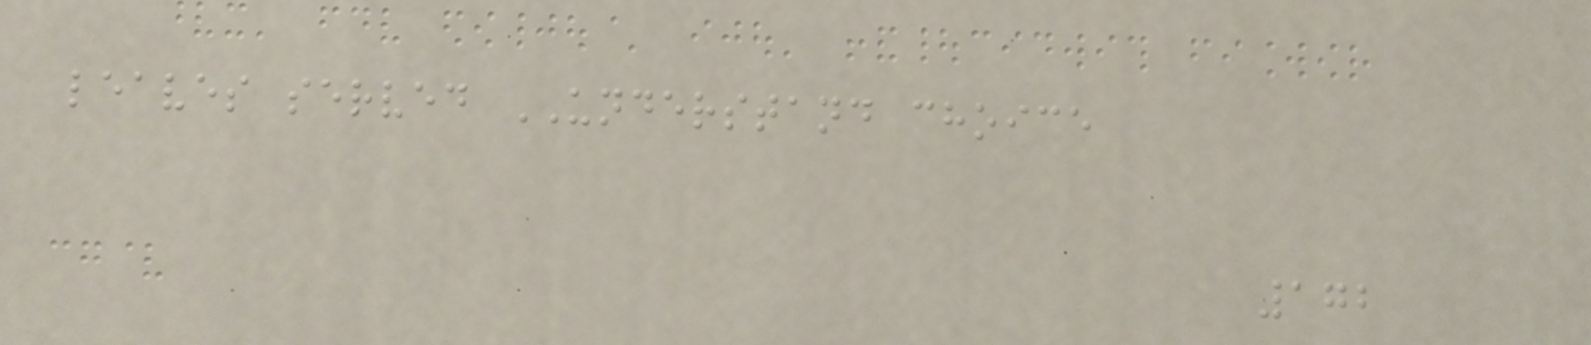leaves served UNDERSTAND choice
172
